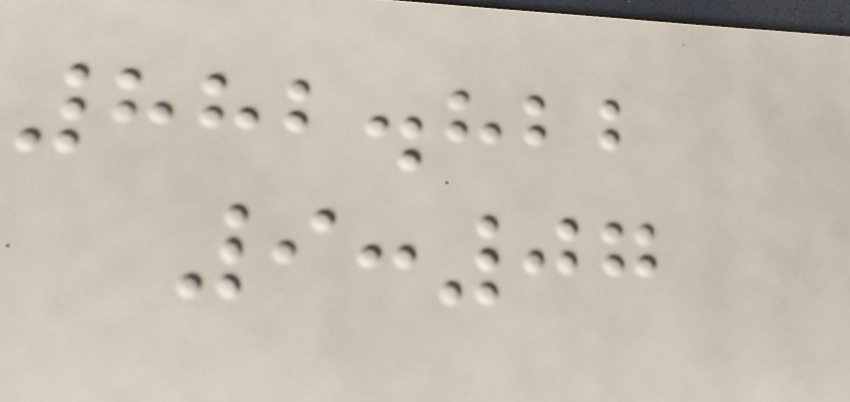882.822
9:07
